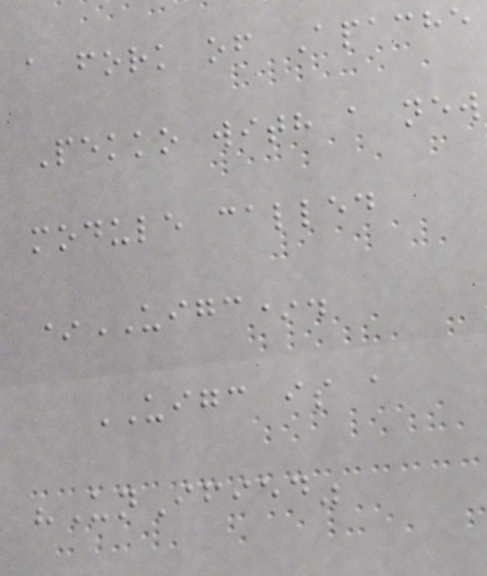a fork of Apache
Pekko with a new
module called
*UIGC*.
UIGC is a
"UnIfied"
